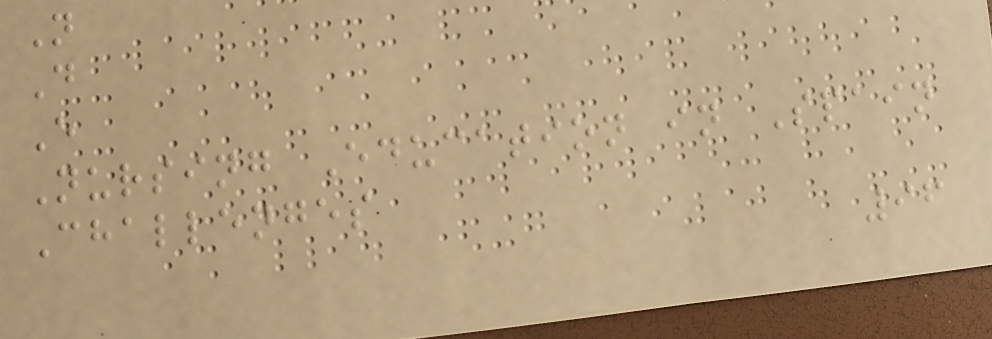N
D
E
Nursing Education in Spain
Challenges
96
